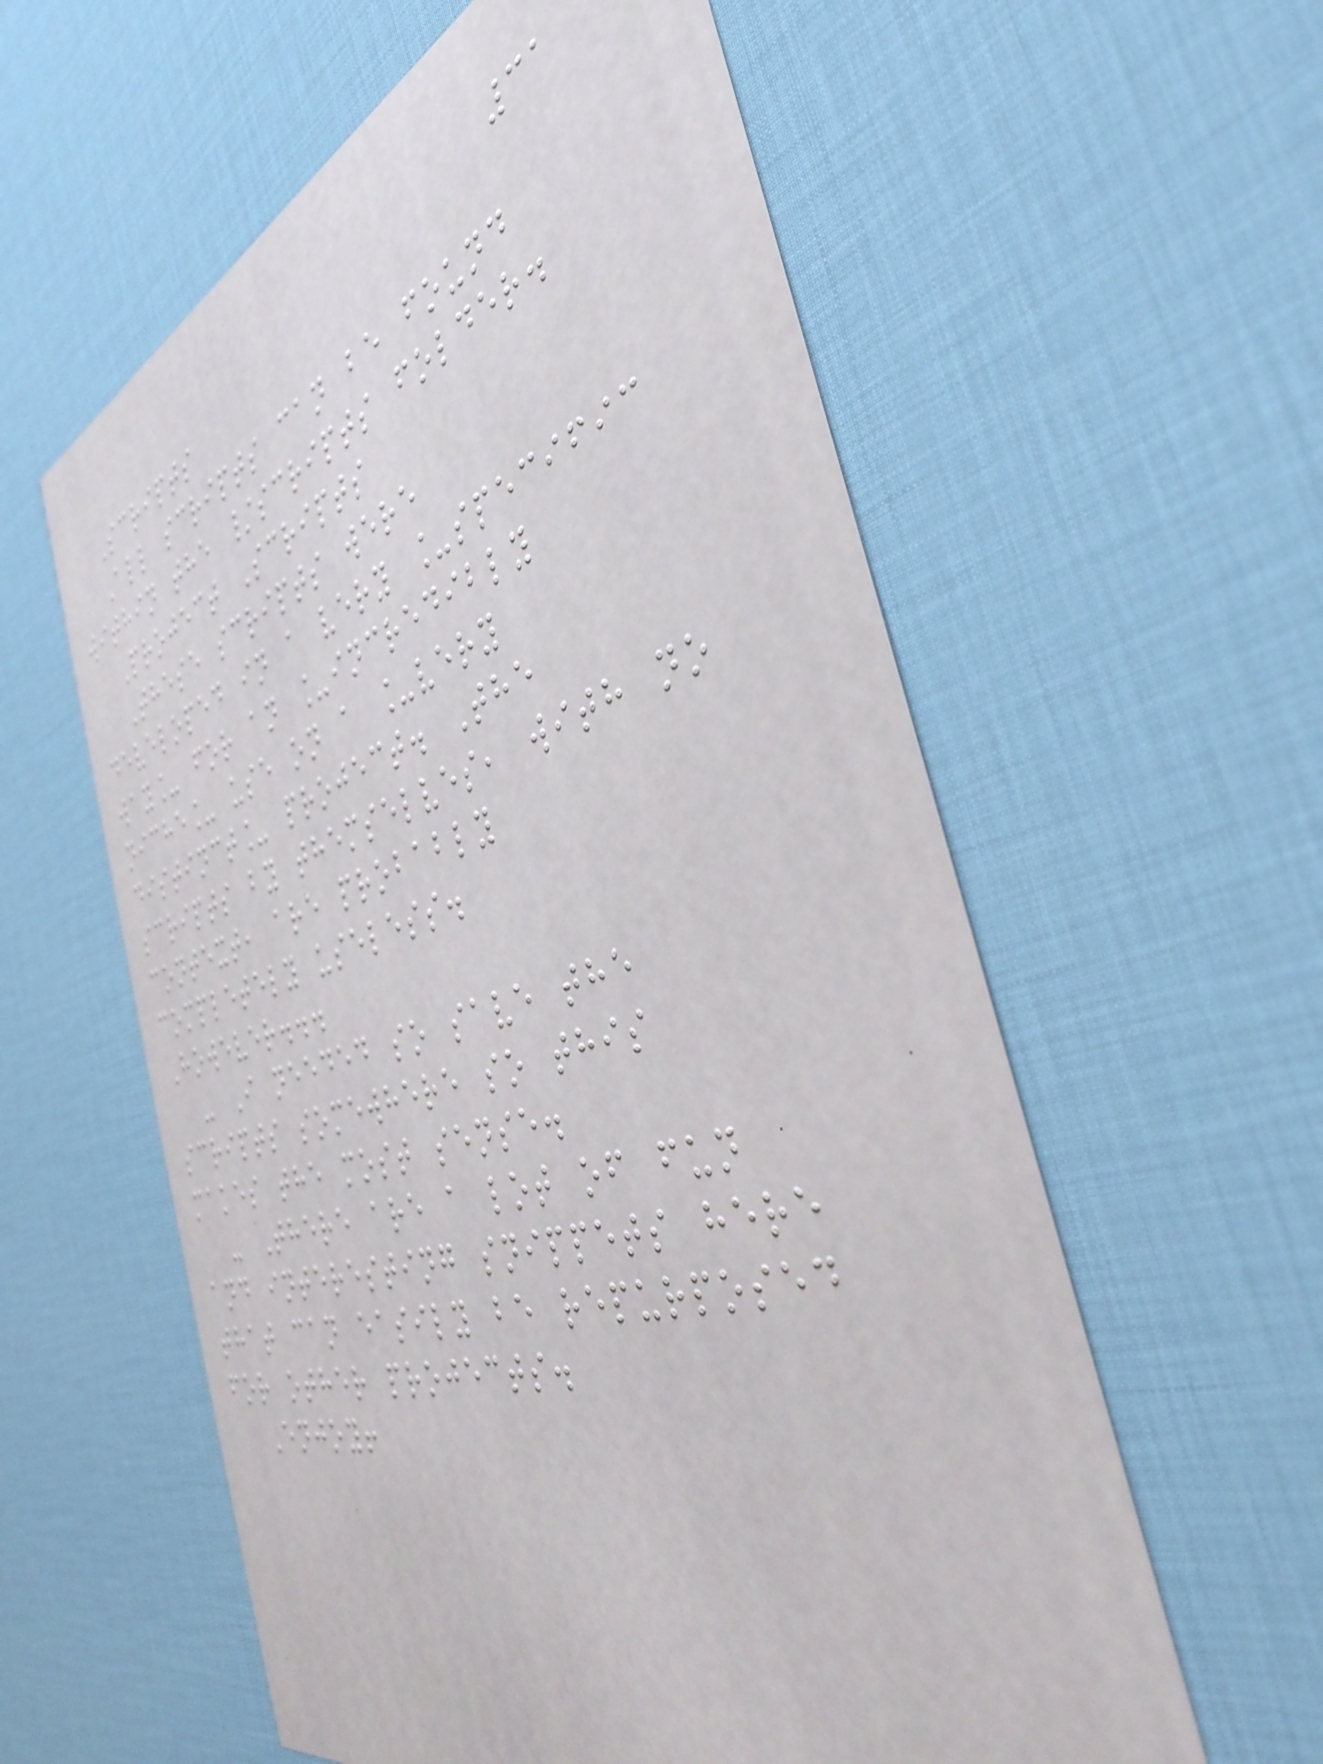31
Scripts
All scripts can be found
within the /scripts folder.
Project Scripts
These scripts were
developed in a very _specific
way_ for an _incredibly
niche_ use on a _very
distinct_ project. The
scripts by themselves, with no
context, are probably
completely useless.
However...
- I needed so save the
scripts somewhere so this
makes the most sense.
- There are a lot of fun
and interesting snippets here
that can easily be repurposed
for other projects.
Enjoy!
